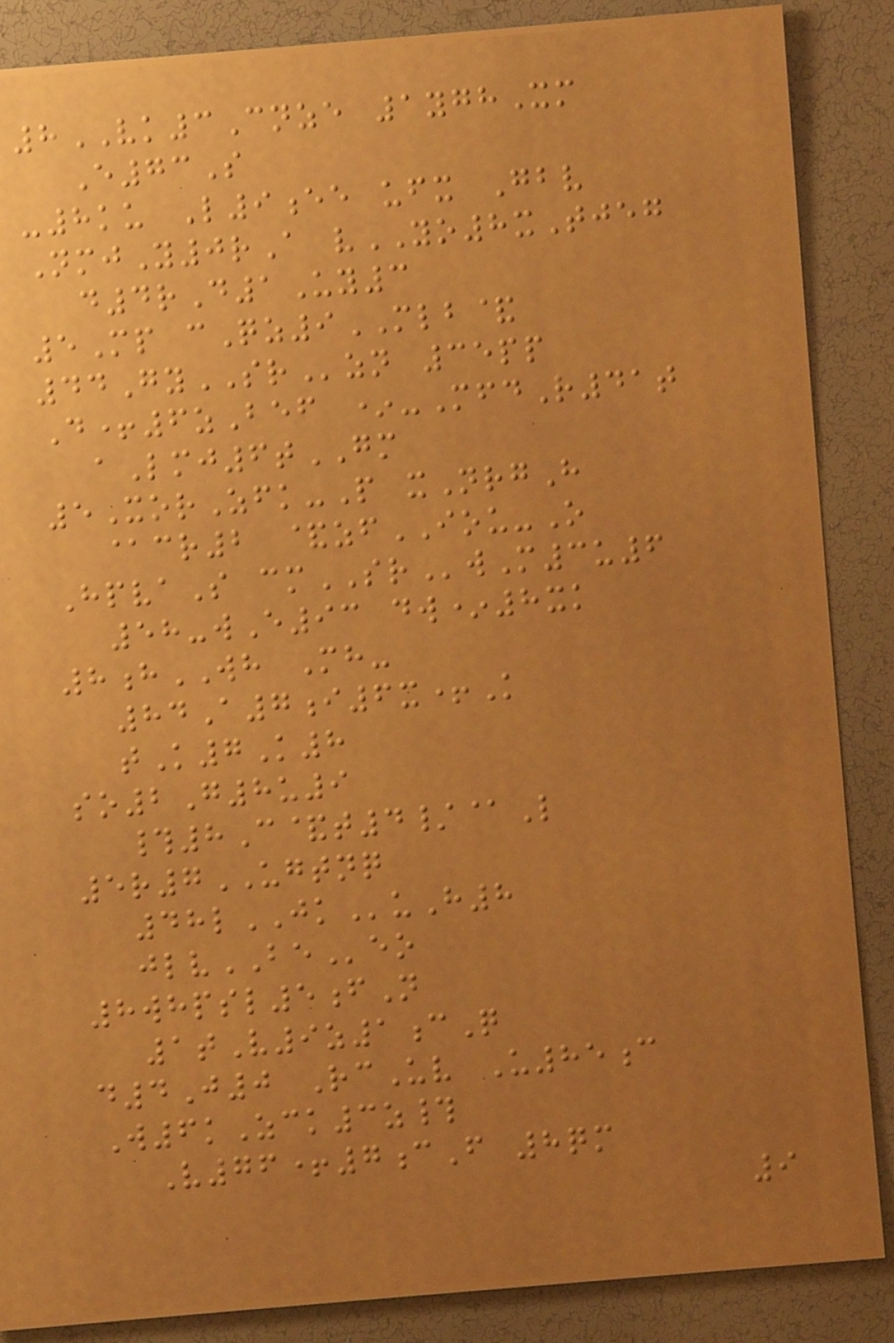8VK3Cnze 1yghXm
E73S
-8ku L9ee ufx Gbv
NmjY0rA vYO8xTjeg
d4rD1Uy3
5Mp cQz9MLB&
44GySRzn 35pp
D+6zBef *-MfdR41t
aLmj6tGM
5XorZfk-P xNrgH
@cr2 &zfIOU-O
HpvaS cmSRwM3u6
58-wE93 dw*8xk
8hWH Mh-
84A7i6x+K
tK7K8
so2G8u9
#8C&t4/@L
5r7UGTNQ
48lJKuH8
jlvBEeo
8whpsl5fN
1tV9z1cQ
d4J0 RcUv U85c
W6kZck3z#
V76+7cF 8qm
9
